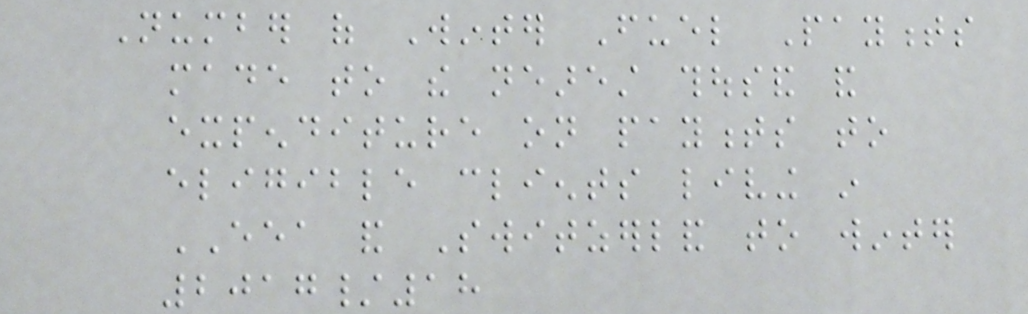Number of Winter Fuel Payments
made to the nearest thousand and
expenditure on payments to
eligible clients living in
EEA and Switzerland to winter
2017/18
